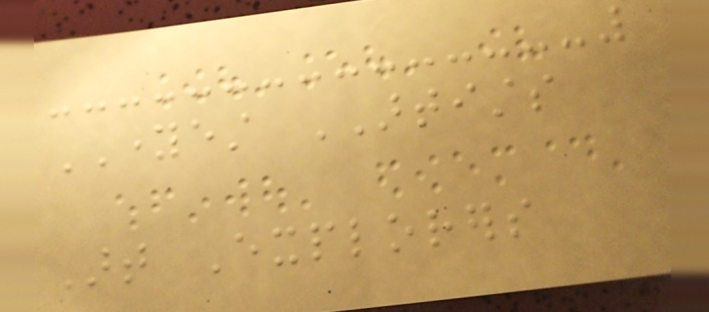YOUNGEST ARTISTS
Art Explorers
